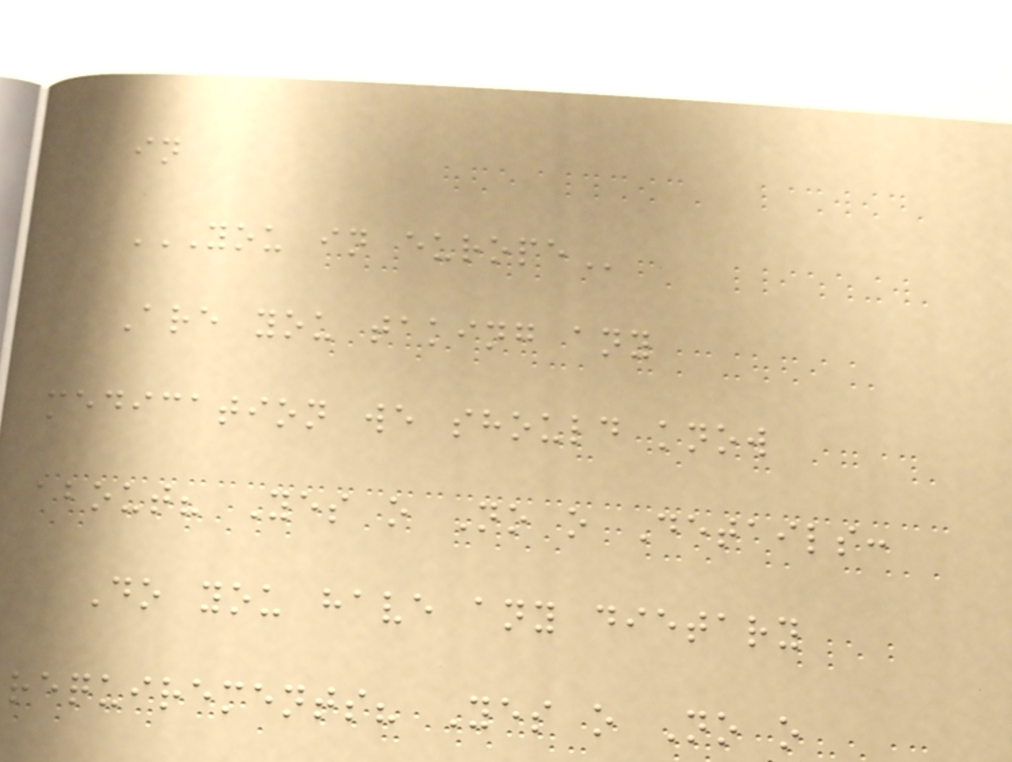in
YOU IN EUROPE
Are you taking any
medication we should know
about? Yes o No o Details:
Do you have any dietary
requirements? Yes o No o
